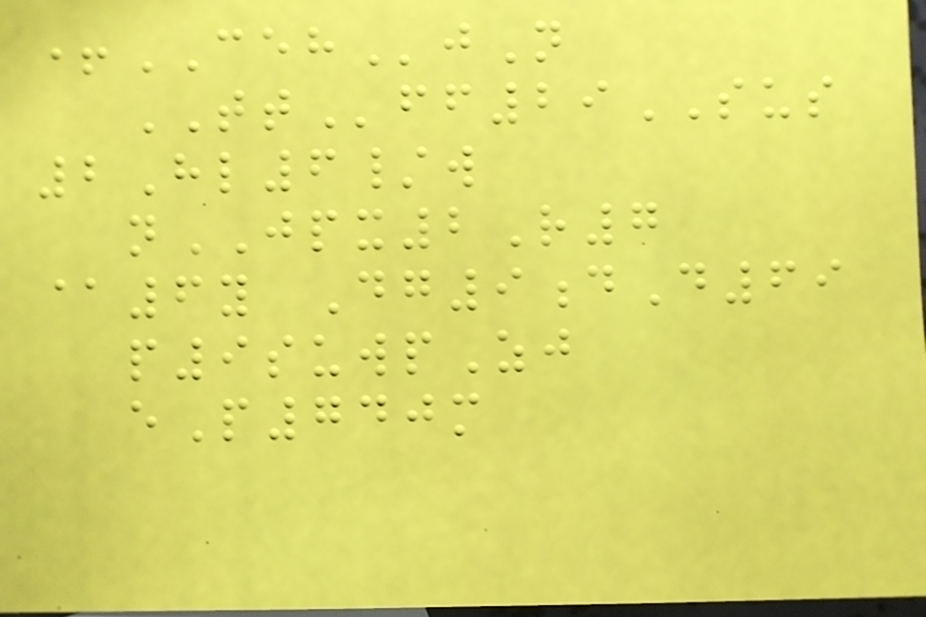+CEHjN
TTff29SUS
2Hl6/w
nJPX2R7
@6y Dg9dD69
p9suwpZj
eP740m
